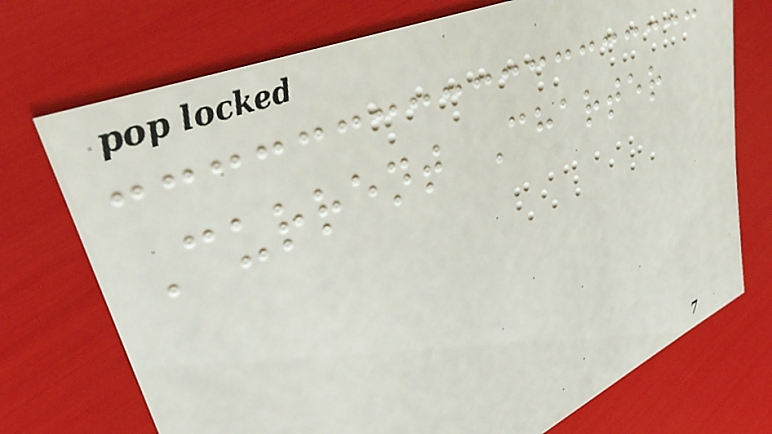Current Charter
